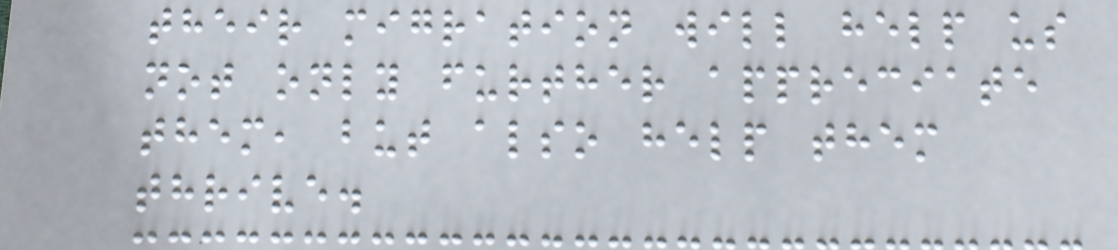their migration will help us
not only further appreciate
them, but also help them
thrive.
